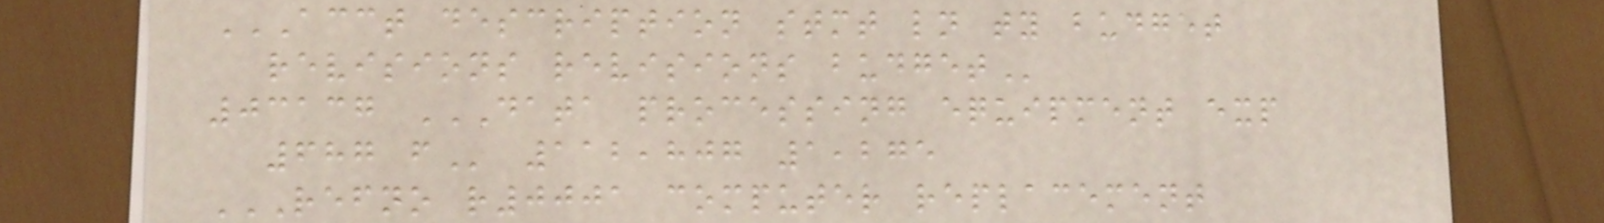ACCT DESCRIPTION STMT LN TY BUDGET
REVISIONS REVISIONS BUDGET
03137 DATA PROCESSING EQUIPMENT EXP
687 F 112,807 1,275
REFNO R0001 COMPUTER REPLACEMENT
